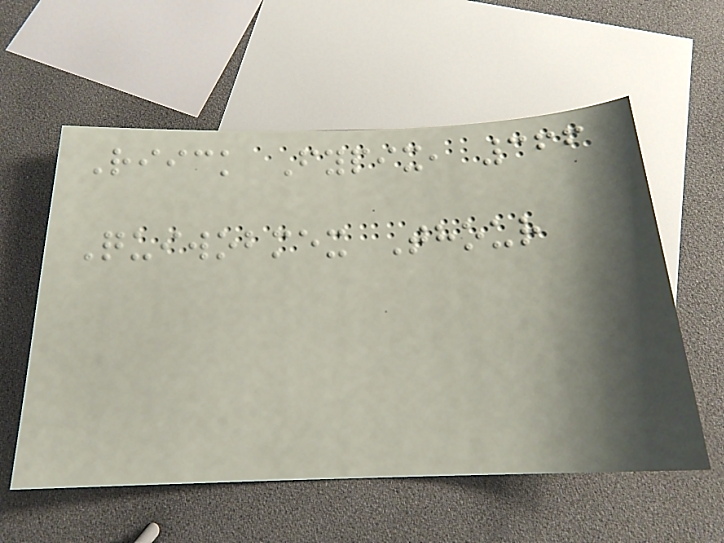Riick Fypix, 366
Quiwobmex Thour
